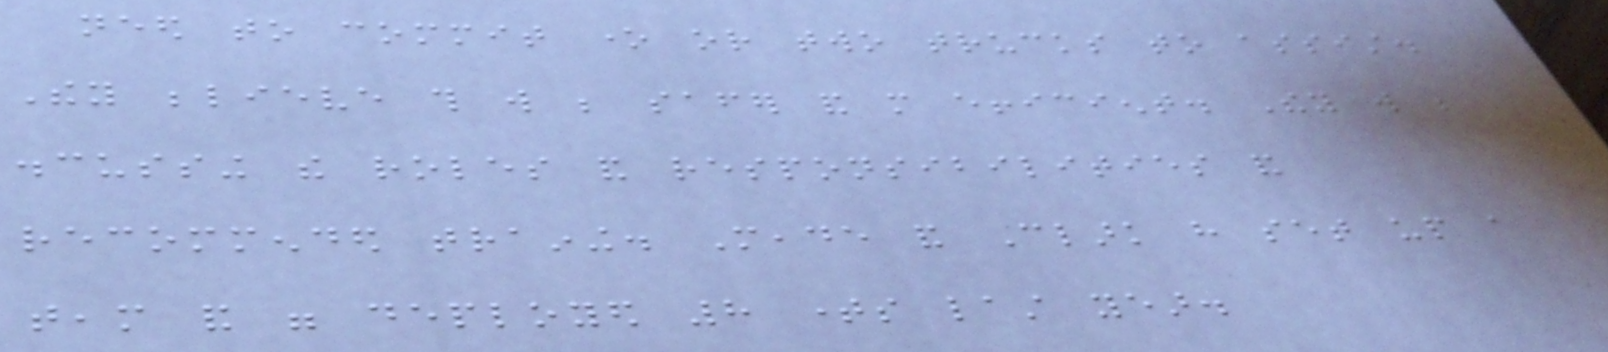need to commit one or two trucks to assist.
They believe this will be safer and more efficient. They will be
discussing the roles and responsibilities and
recommended training. Meade and Clark have set up a
team and were deployed 8 times last year.
